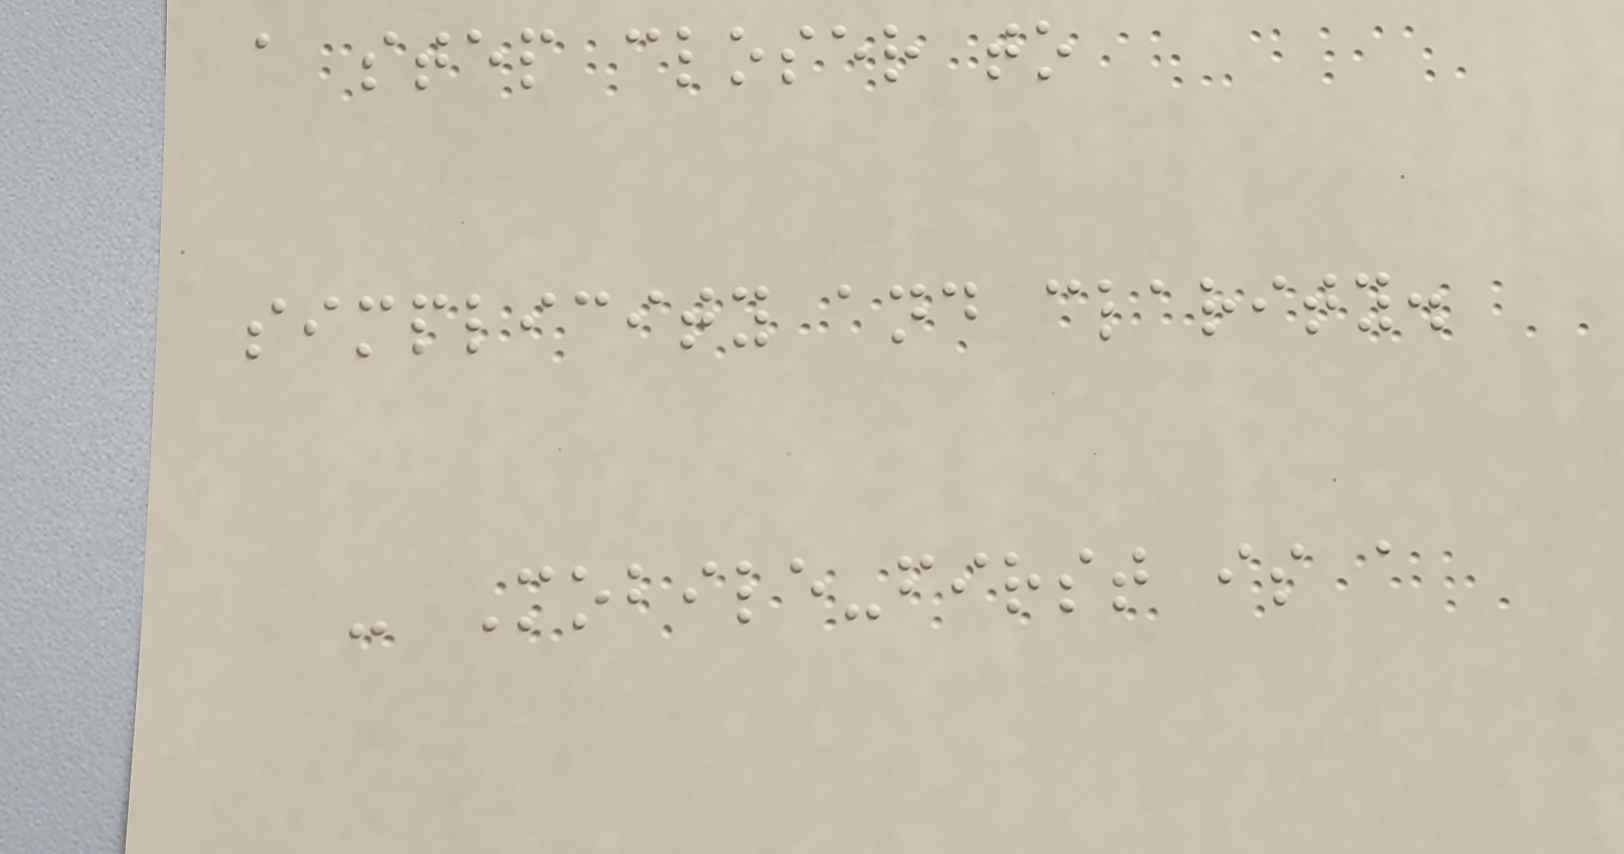a step closer to
simplicity and clarity.
- Mobile-first is a
